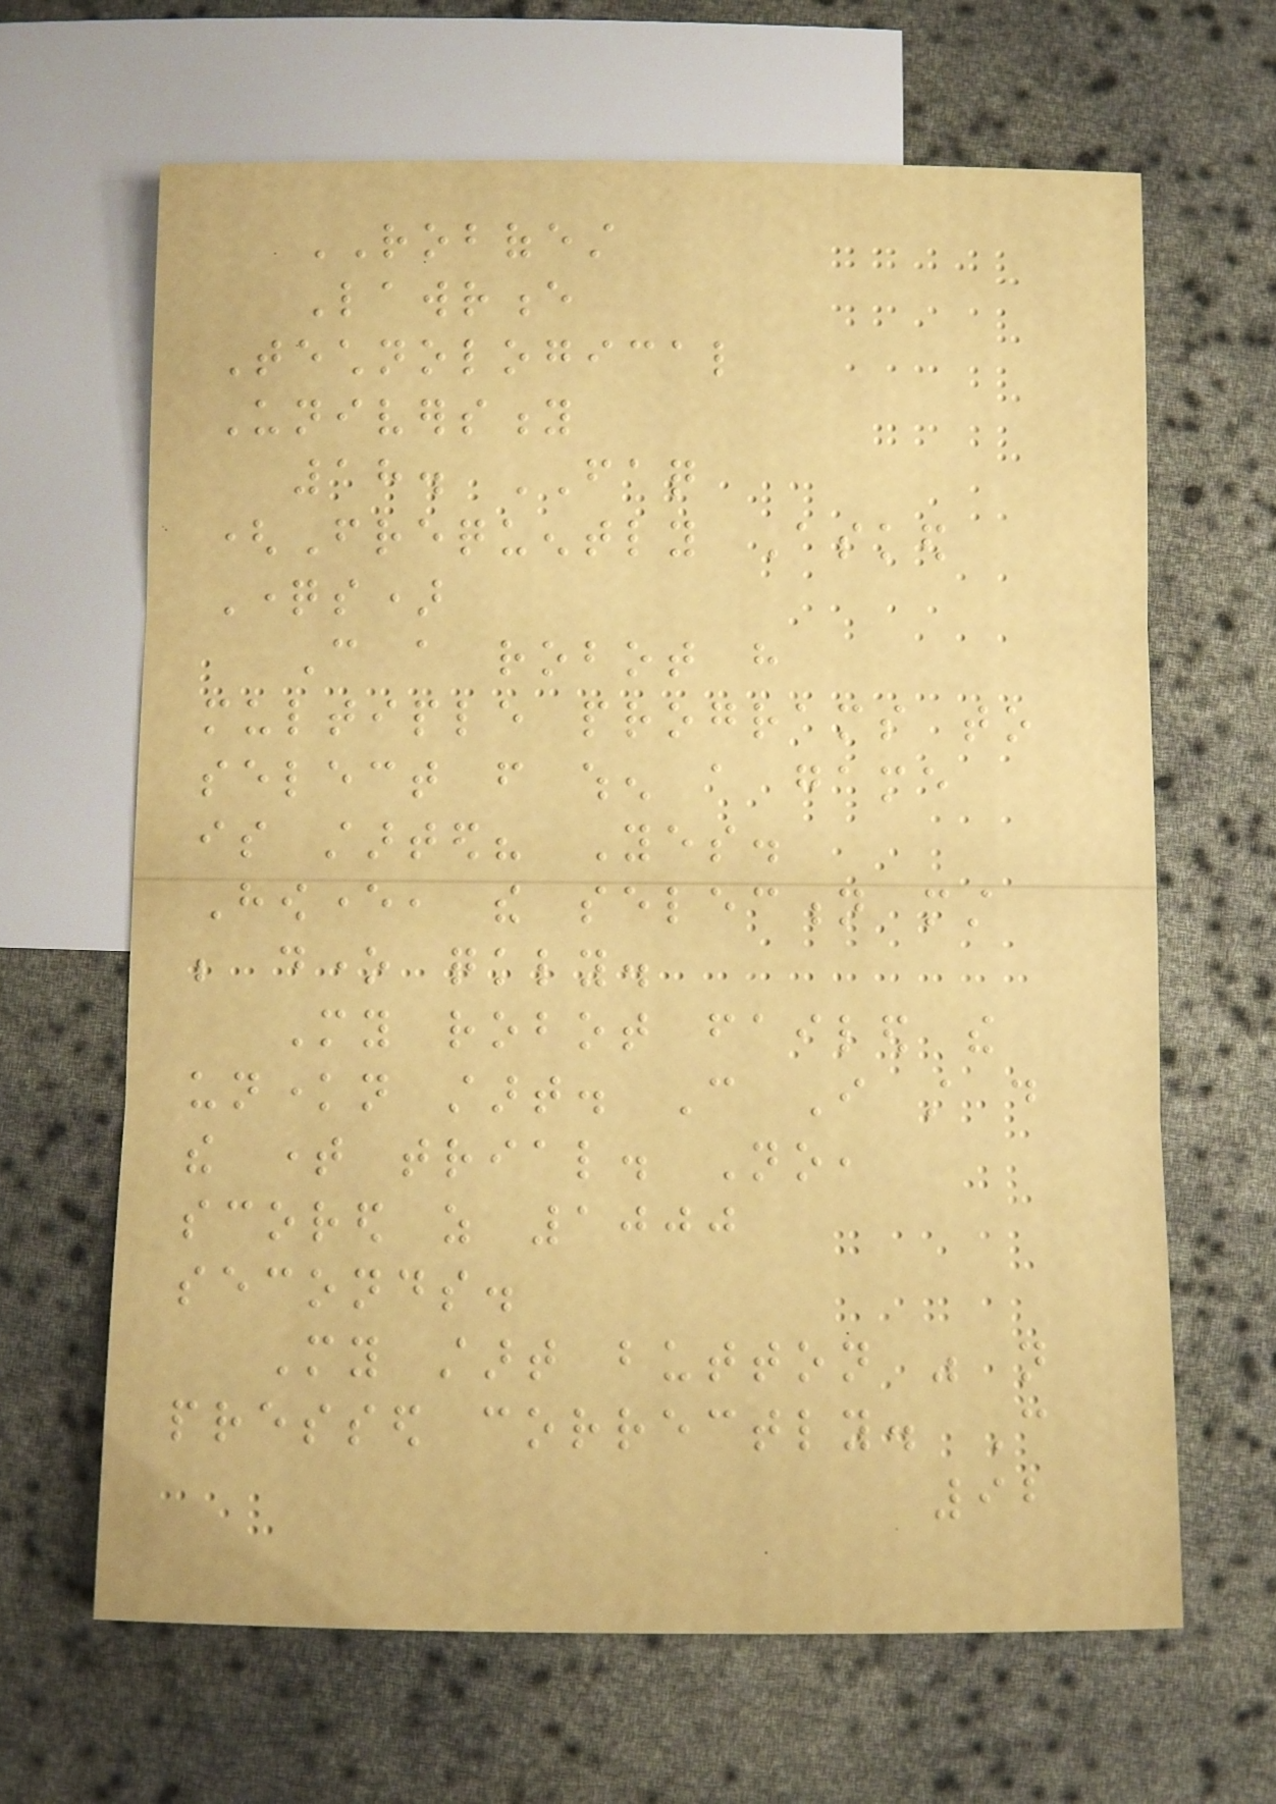ROBOFEST
Lawrence
Technological
University
18. FAQ
(Frequently Asked
Questions)
Can a robot have
multiple programs to
select from when a game
is started? Yes.
However, the selection must
be done quickly.
My robot failed the
unknown start. Can I still do
the time trial. No,
scored as 1000
seconds.
My start button was not
pressed correctly. Can
92
